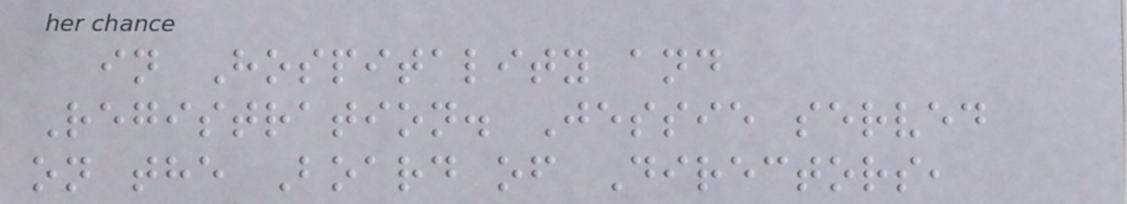in Hospitality and
Registration. Jessie served
on the Board of Directors,
